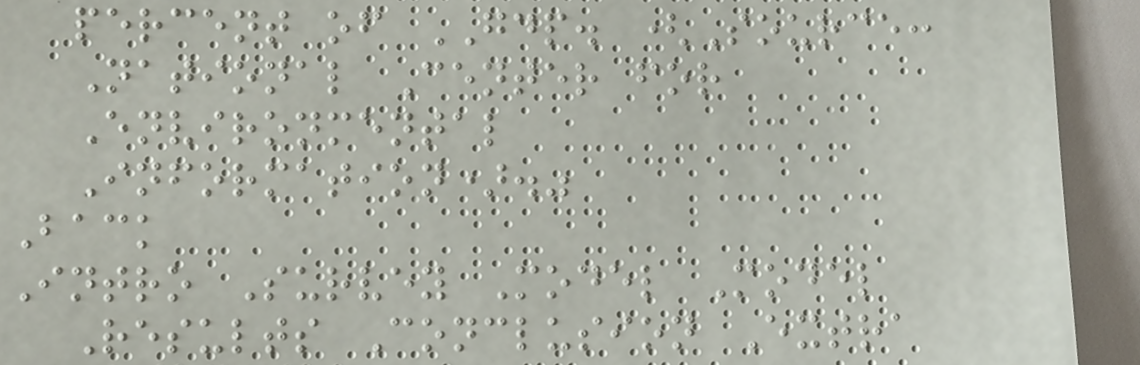percent of GDP. (Source:
National Center for
Environmental
Information)."
Back
Intro Survey Model Model
Results Conclusion Extra
